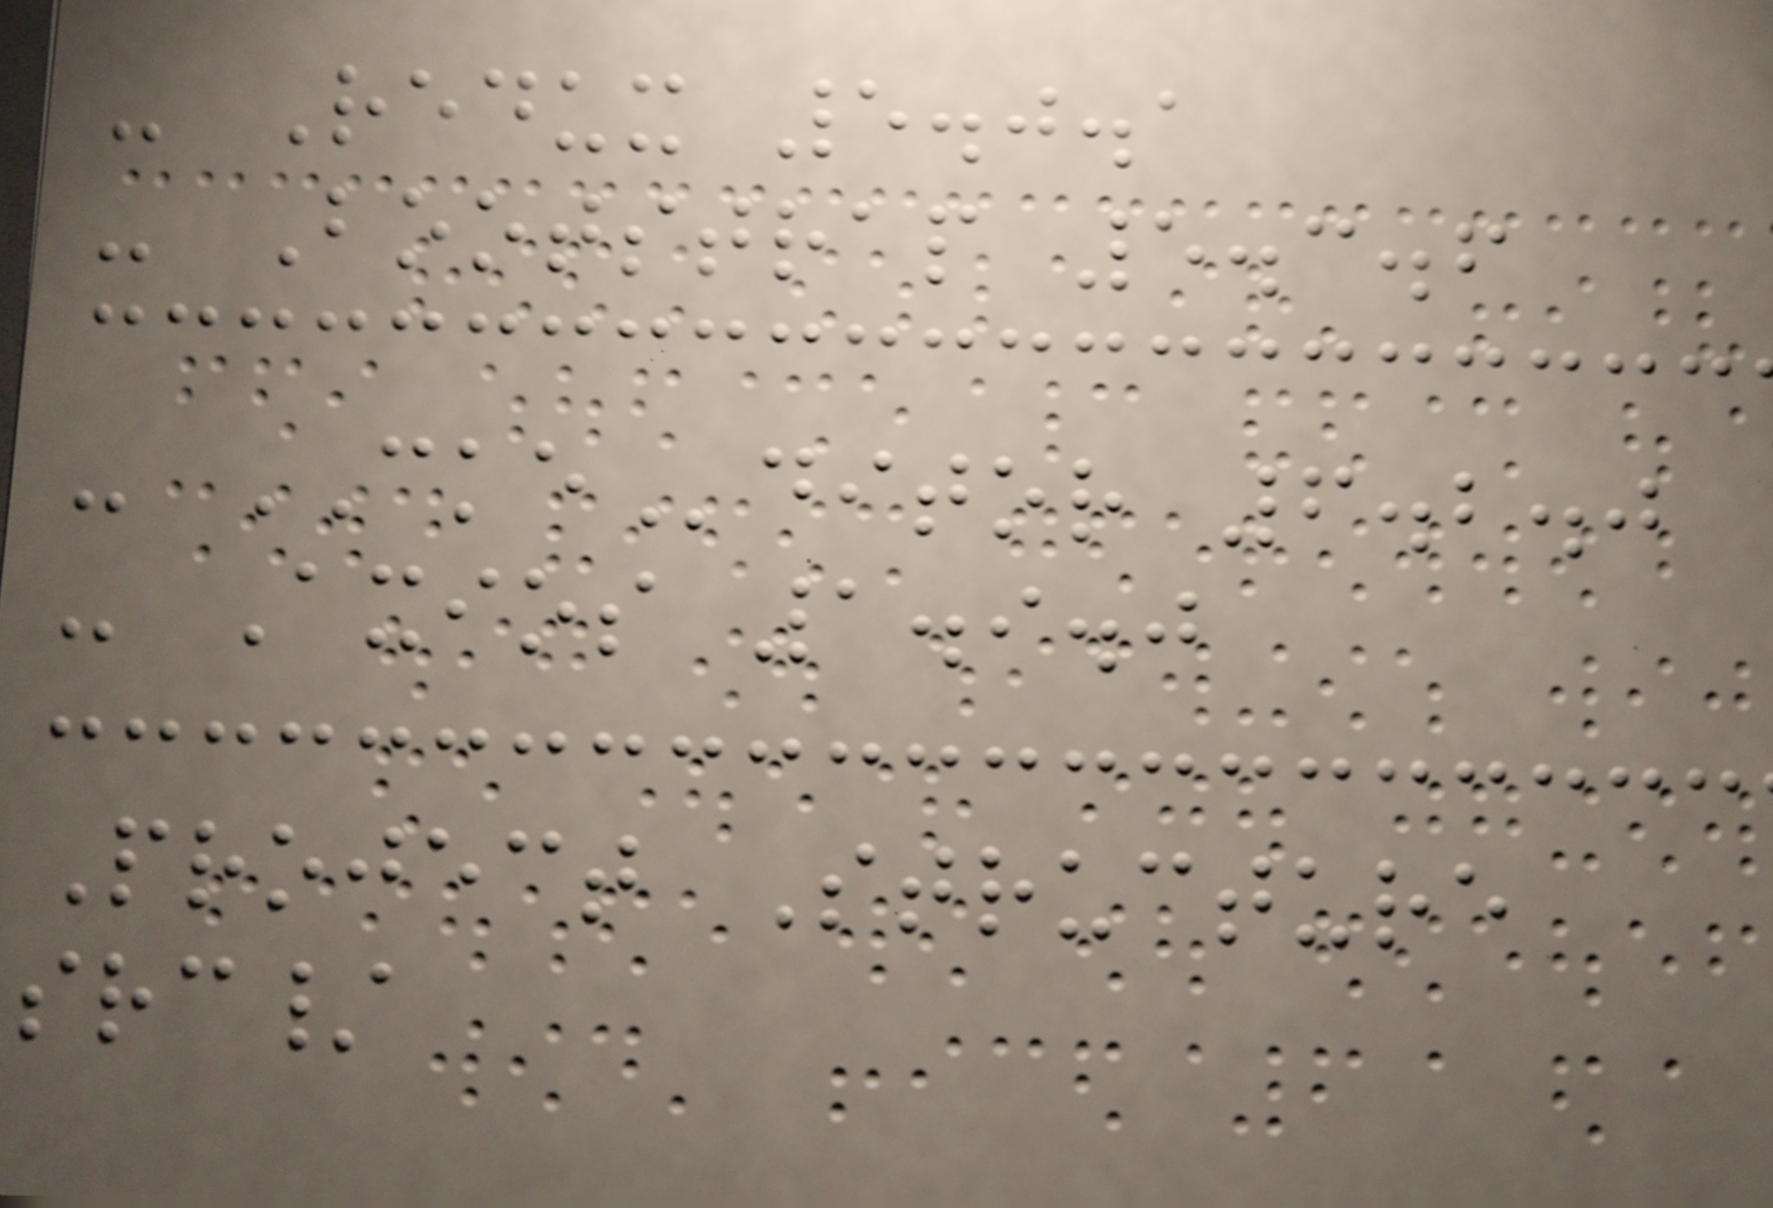- Redux 5.0.1
- Bootstrap 5.3.6
- CKEditor 6.2.0
- Axios 1.9.0
Project Structure
src/
